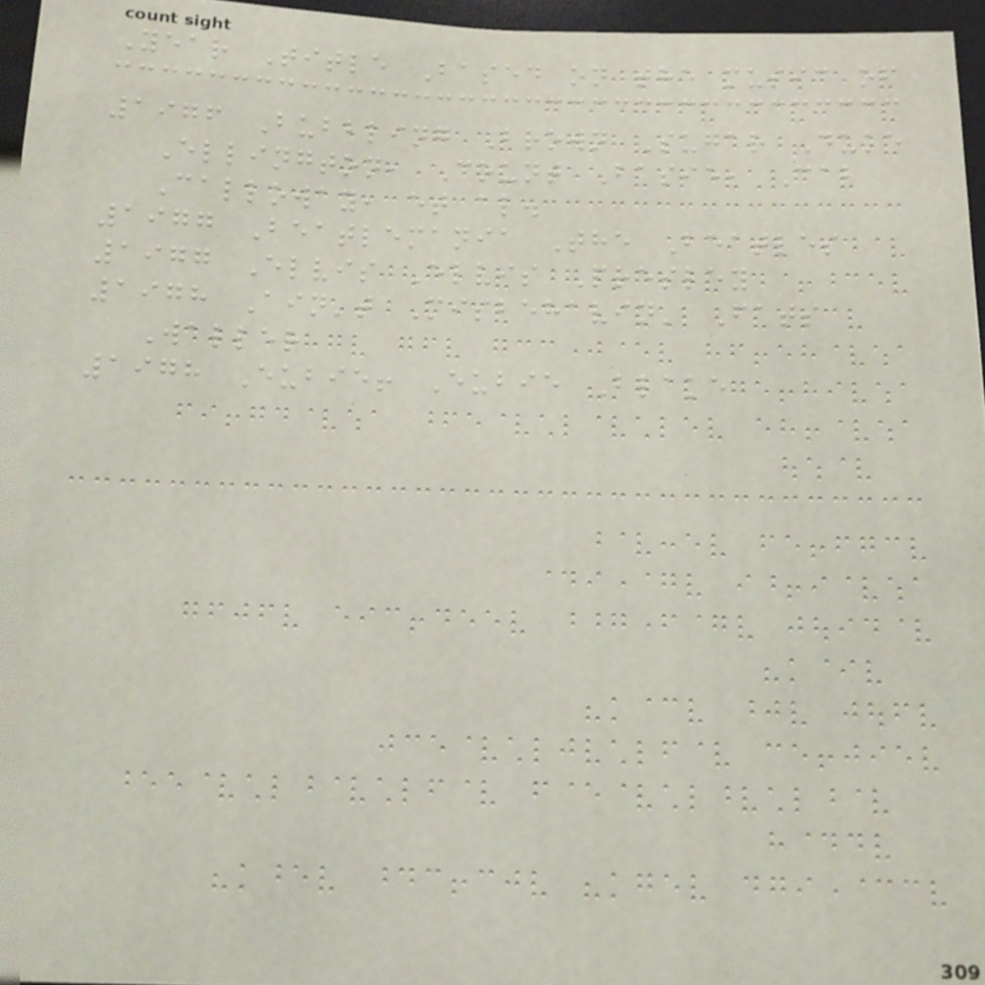Year Title Based on the music of
1976 Bubbling Brown Sugar Duke
Ellington, Count Basie, Cab
Calloway, et al.
1977 Beatlemania The Beatles
1977 Elvis Elvis Presley
1978 Ain't Misbehavin' Fats
Waller
1978 Eubie! Eubie Blake
